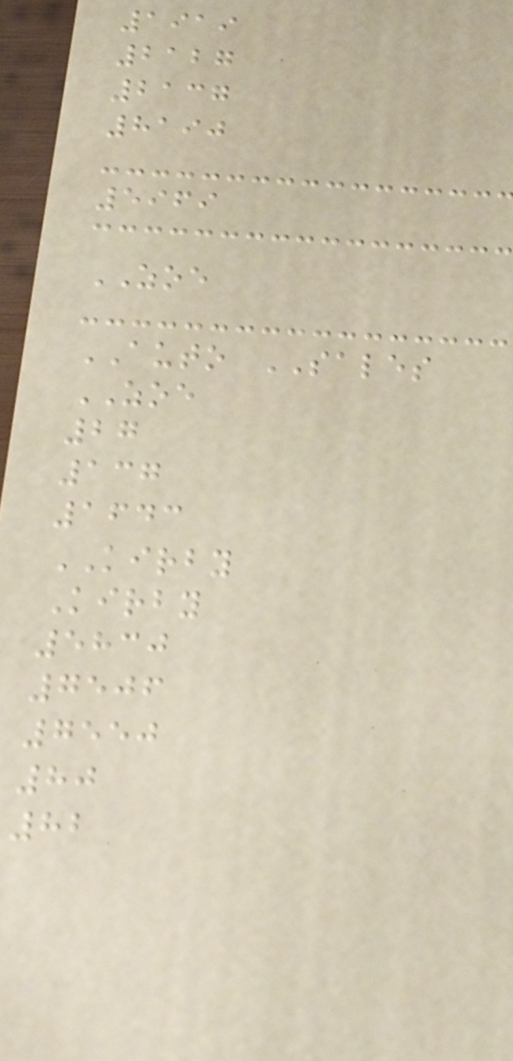1919
2127
2137
8190
5969
ZOE
AUTO SALES
ZOE
27
137
1643
KIRBY
Kirby
5830
7506
7550
80
82
